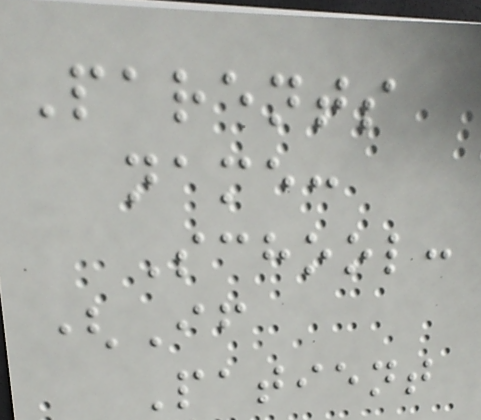Parents
name:
School:
(If
Patient
